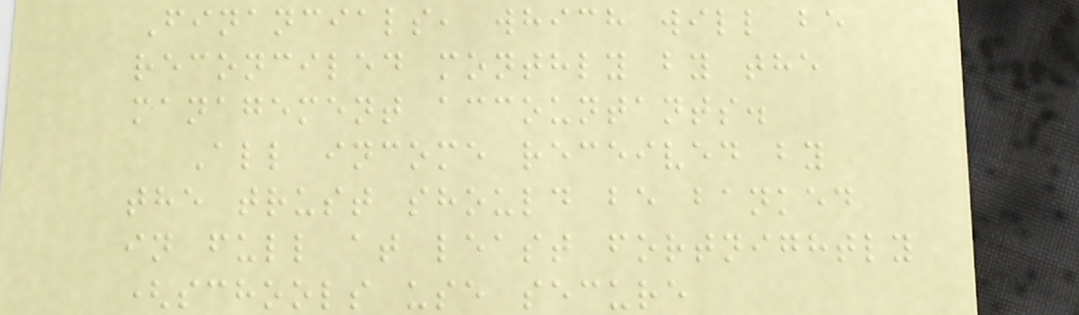Financials, which will be
reconciled monthly by the
management accountants.
All income received by
the trust should be banked
in full at least fortnightly
(schools use secure
